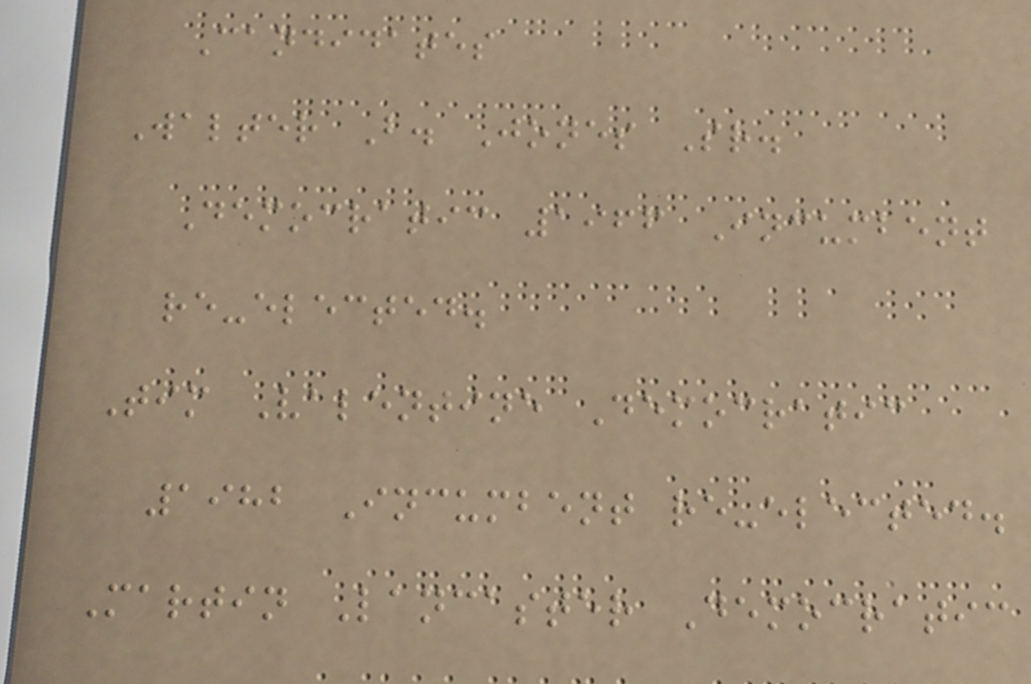Candidates
Walter B. Jones Sr.
Democratic 1966 Incumbent
re-elected.
Tim Valentine Democratic
1982 Incumbent re-elected.
Martin Lancaster Democratic
